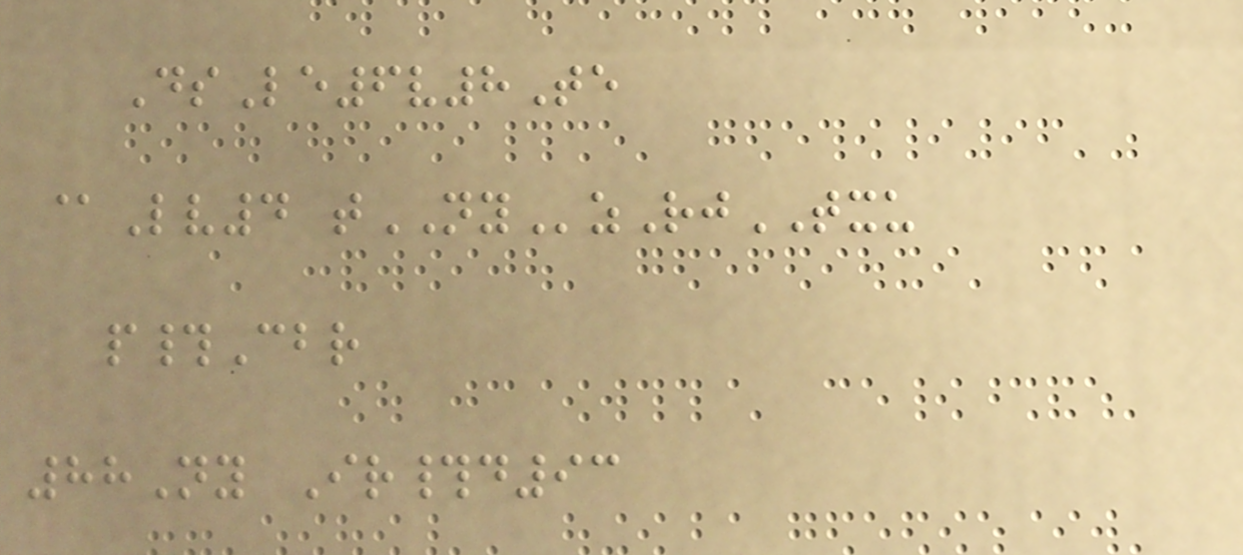DsLe6v8Te
@Lv4 tNYzRjTXU
p#Cbr
88Ny Ir#d93
